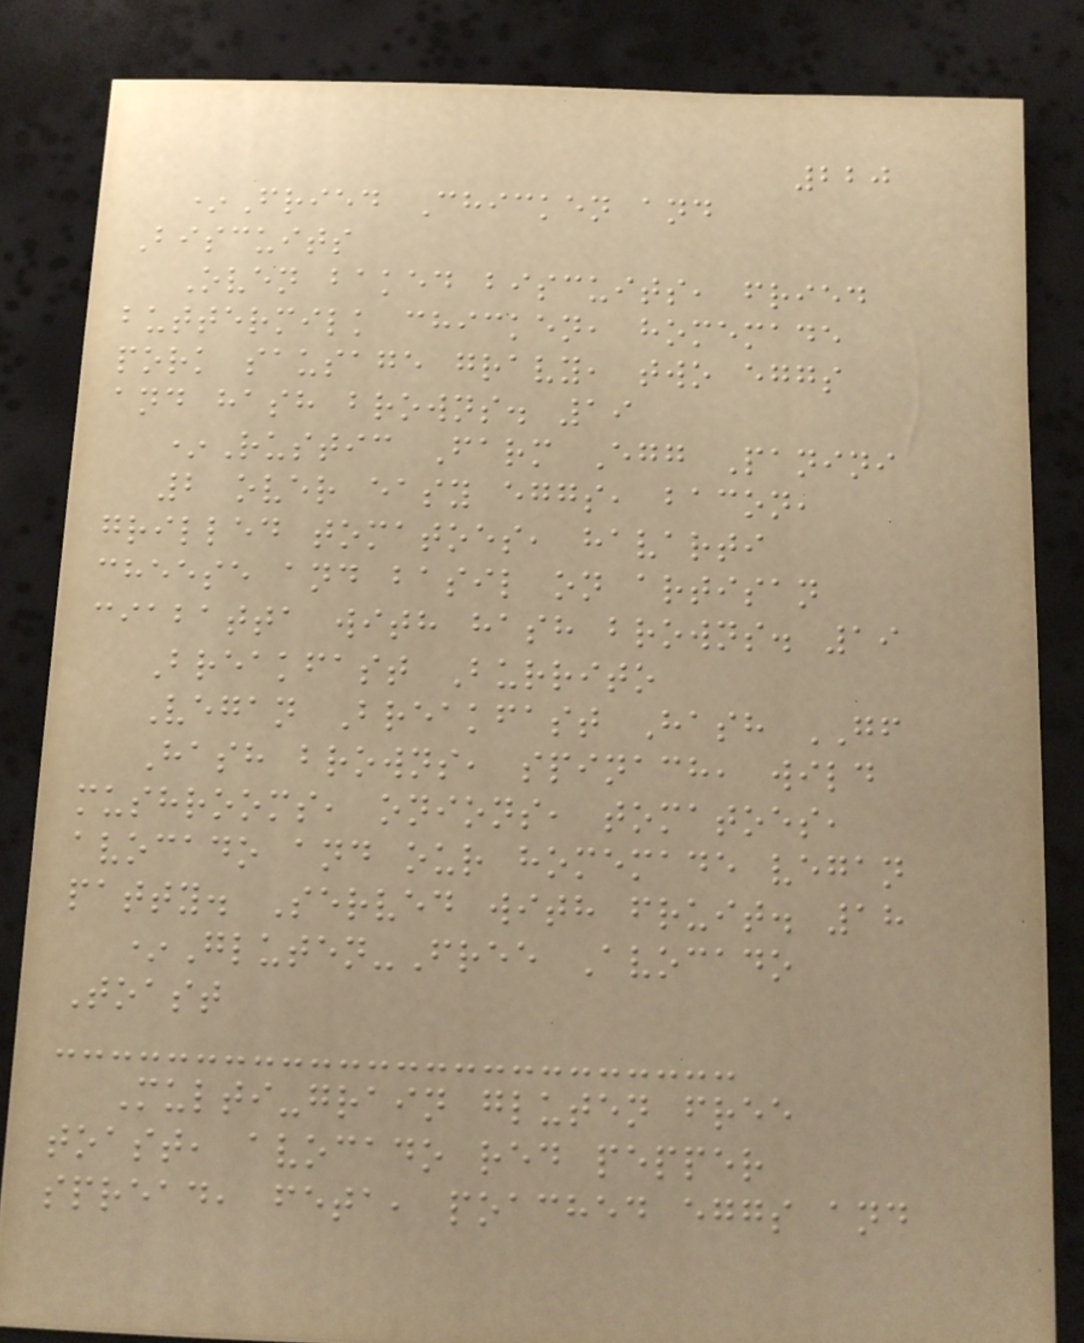220
*Fried Chicken and
Biscuits
Oven baked biscuits, fried
buttermilk chicken, homemade
pork sausage gravy, two eggs
and hash browns. 19
*Rustic Farm Egg Panini
2 over easy eggs, bacon,
grilled tomatoes, havarti
cheese and basil on artisan
ciabatta with hash browns. 19
Breakfast Burrito
Vegan Breakfast Hash GF
Hash browns, spinach, wild
mushrooms, onions, tomatoes,
avocado and our homemade vegan
patty. Served with fruit. 18
*Gluten-Free Avocado
Toast
Multi-grain gluten free
toast, avocado red pepper
spread, feta, poached eggs and
